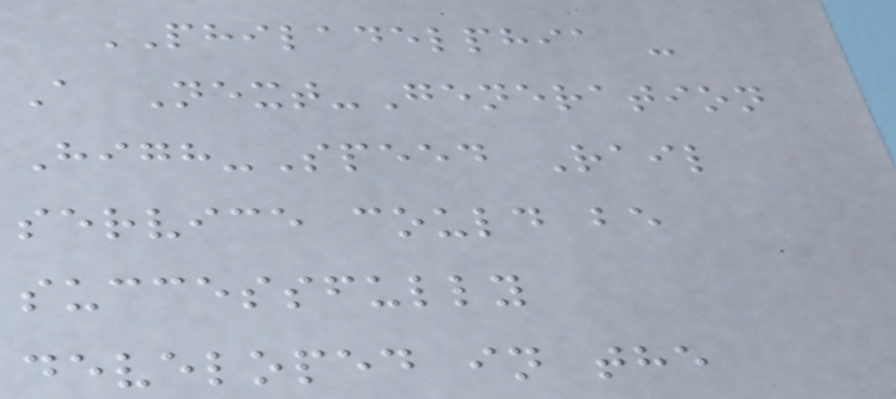PHILADELPHIA -
A Next-Generation
High-Speed Rail
service could be
successfully
developed in the
